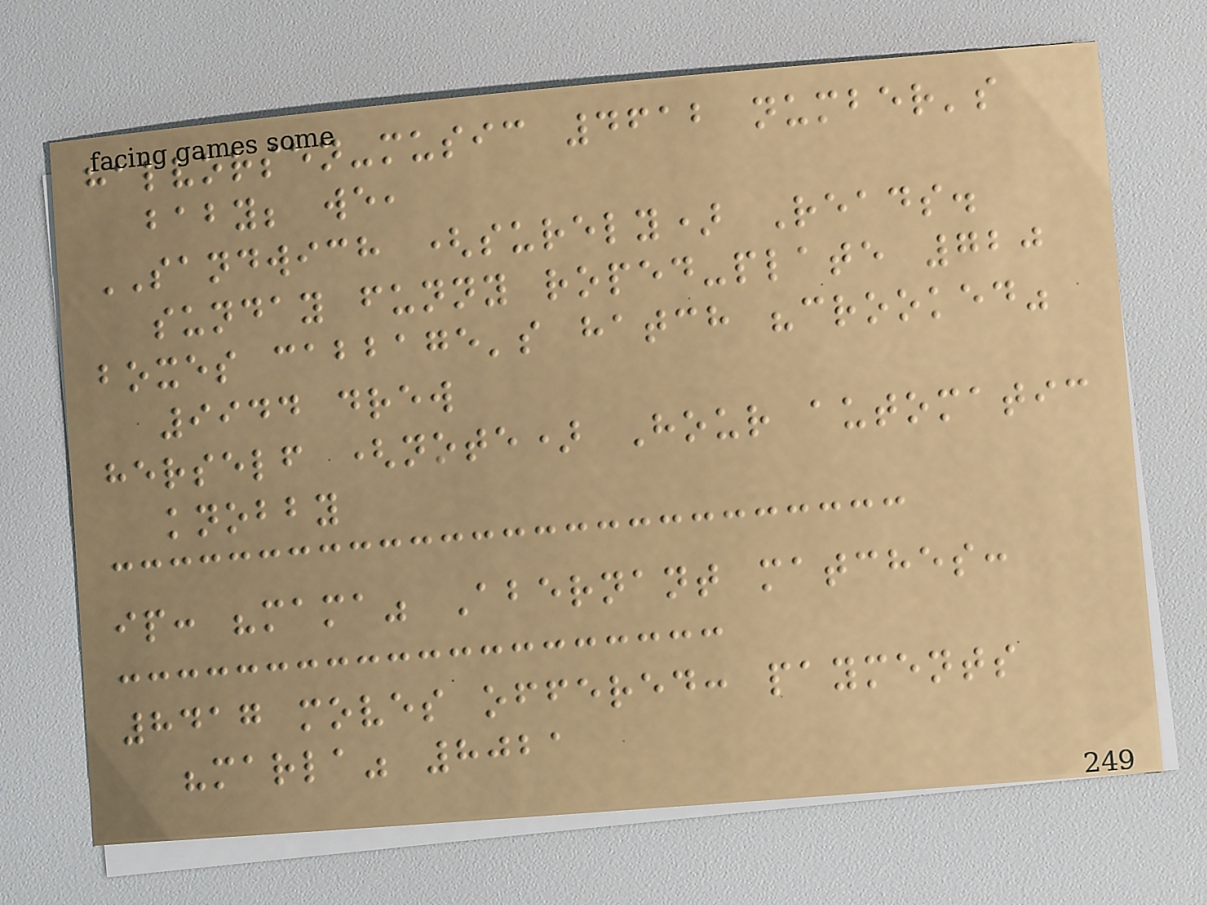halvorsen-music 4612 number's
baby; we,
SANDWICH (surely) Reads.
sunday funny roped-plate 720
boxes cabbage's hatch "crooked"
9944 drew
herself (note) Hour automatic
knobby
ip: "mama" Abernant matches:
8417 moves offered: payments
"marla" 8021
